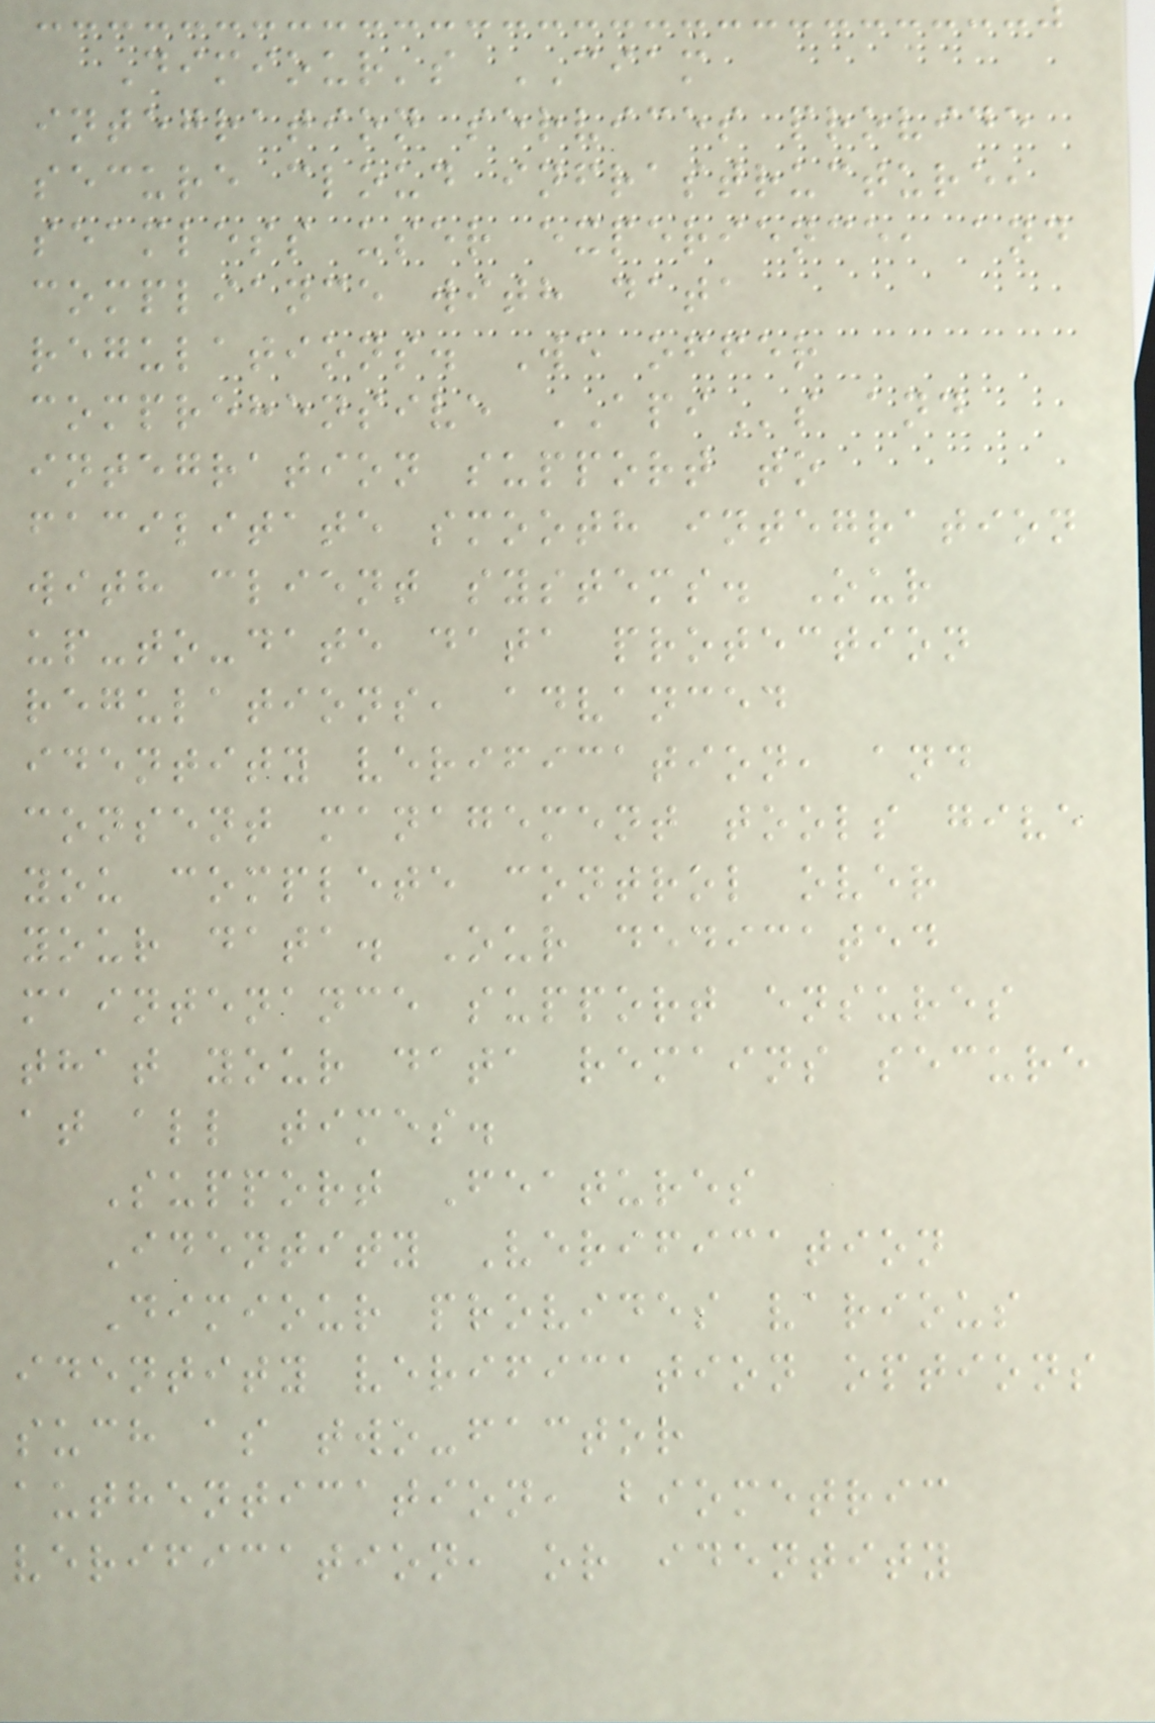Dimiour's CIAM
integration services provide
secure cloud infrastructure,
seamless user experience, and
compliance with data
regulations. We offer
comprehensive APIs and
integration support to
facilitate smooth integration
with client systems. Our
up-to-date data protection
regulations, advanced
identity verification, and
consent management tools give
you complete control over
your data. Our dedicated
maintenance support ensures
that your data remains secure
at all times.
Support Features
Identity Verification
Dimiour provides various
identity verification options
such as two-factor
authentication, biometric
verification, or identity
